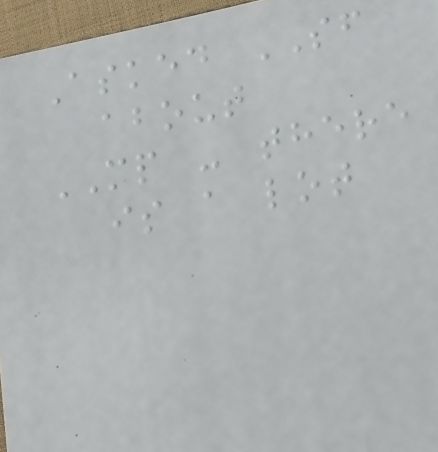Asked SF
about
MP - there
is a lot
